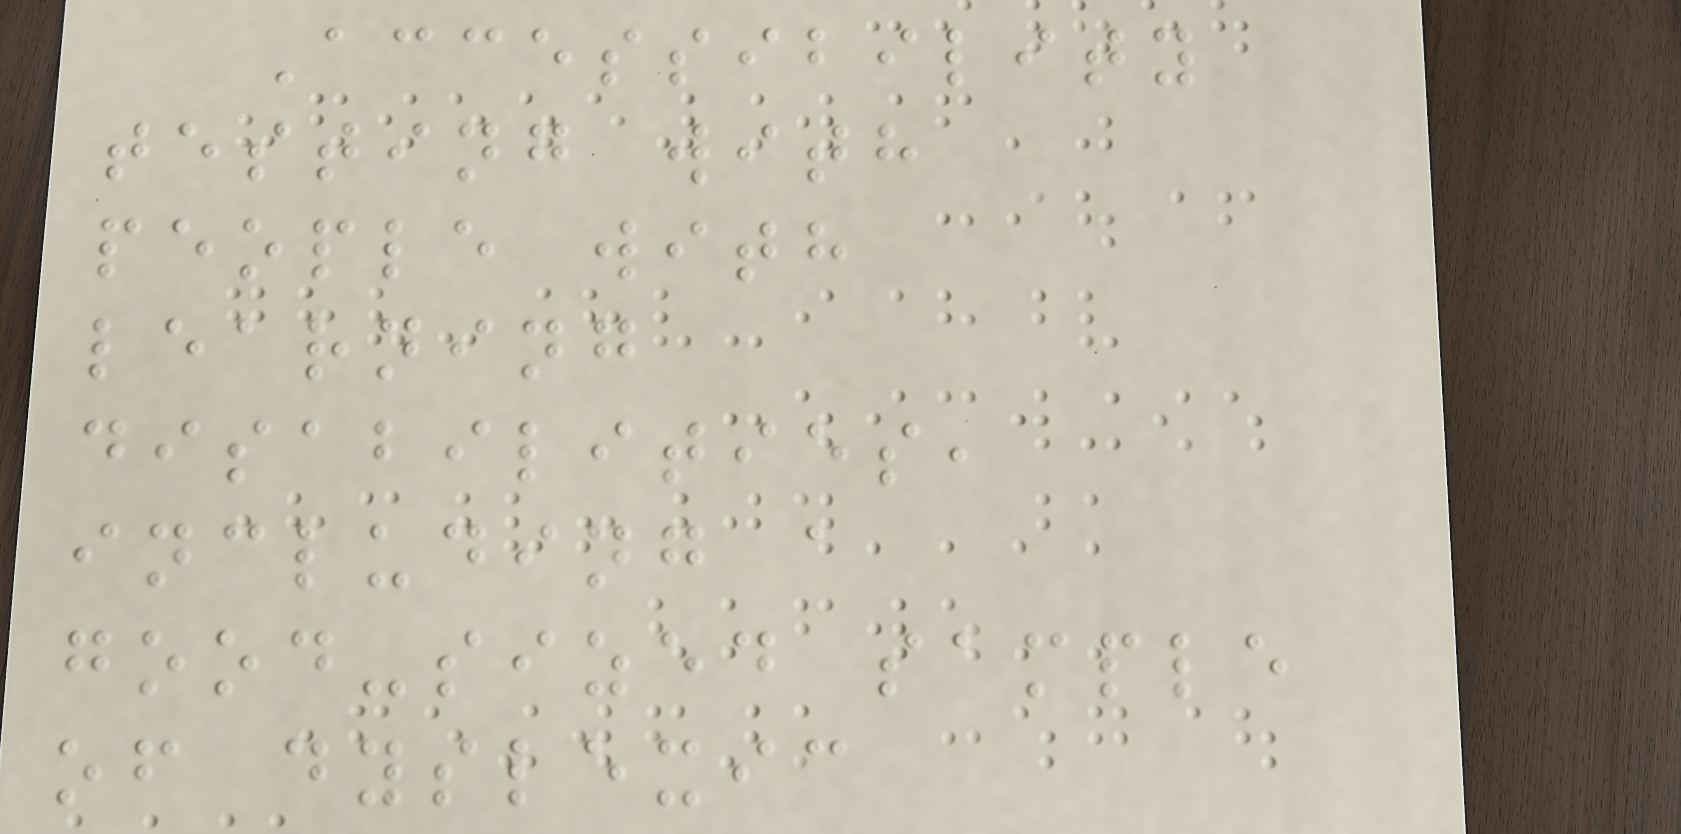Accessibility
testing with
people with
learning
disabilities,
including a
good-sized sample
of dyslexic
